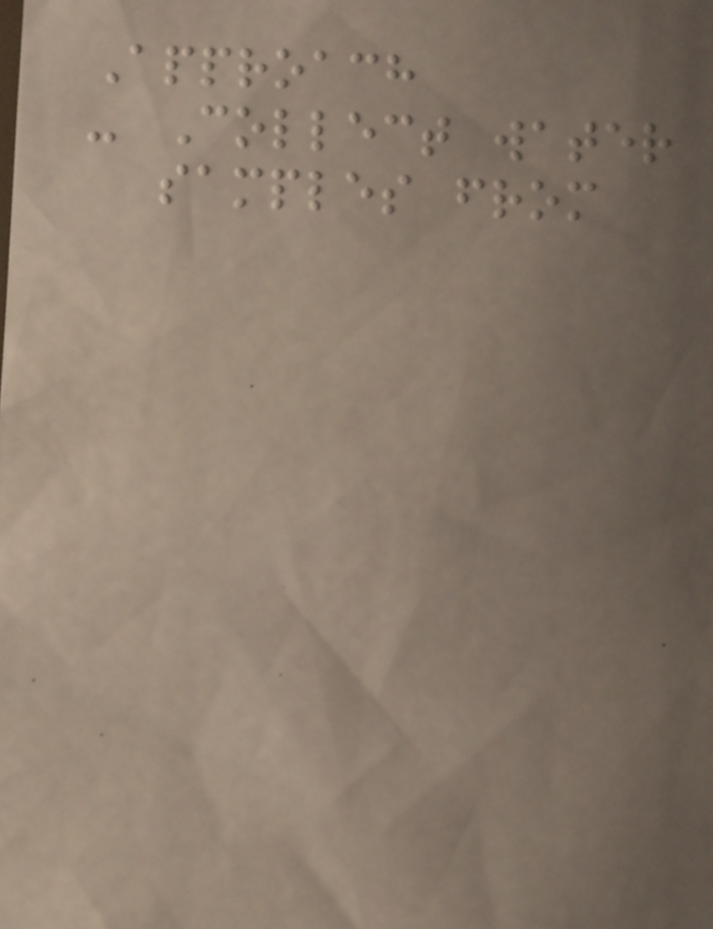Approach
- Collect water
samples from
